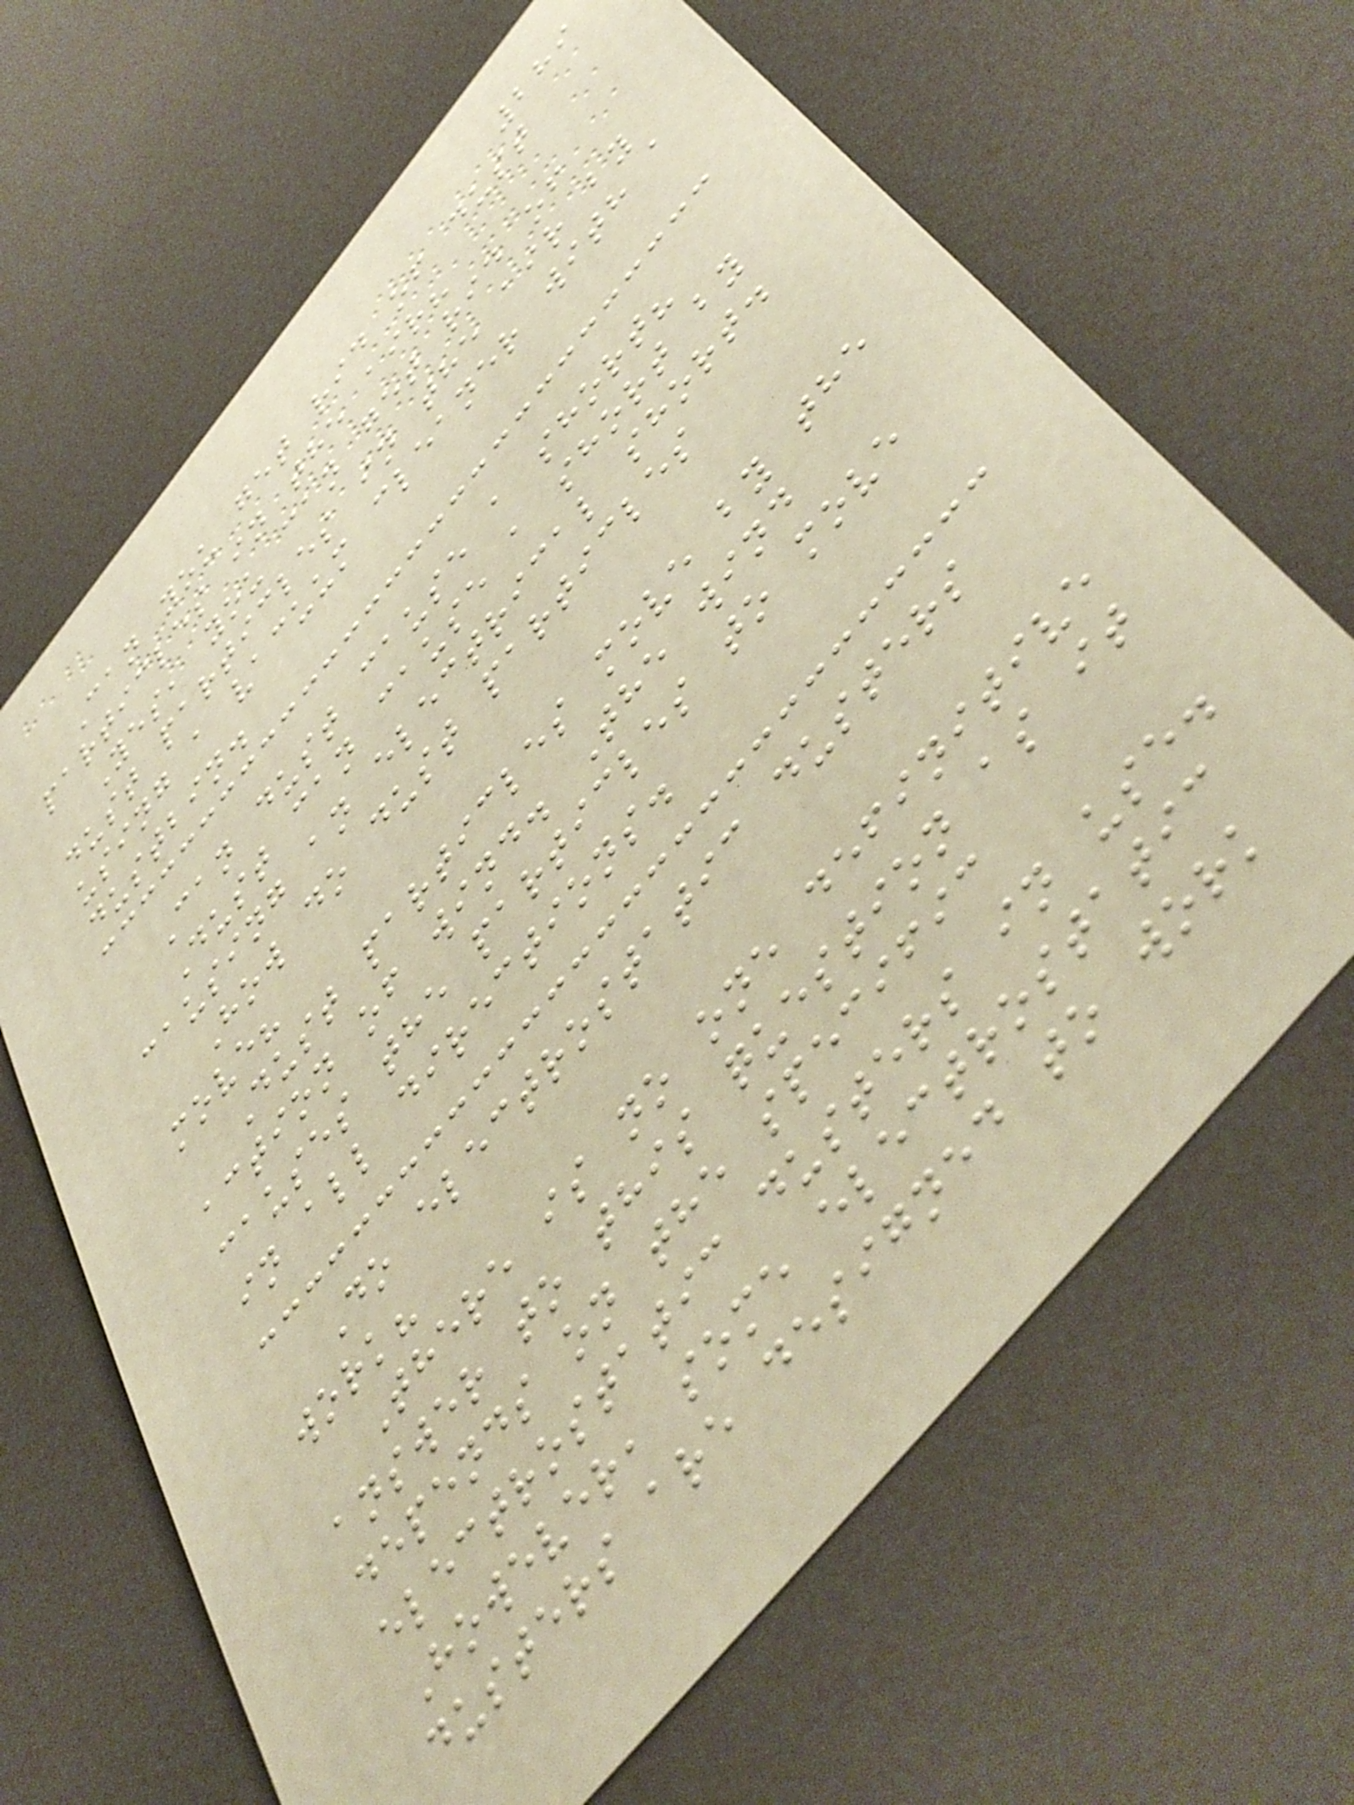289
Can you get rid of dust
particles in the air?
Yes, you can get rid of
dust particles in the air by
using a vacuum cleaner with a
dustbin.
Can dust cause a short?
Dust can cause a short by
causing an electrical short.
How do dust particles
move?
Dust particles move by the
action of wind. The wind
causes the particles to move
in all directions.
Do electrostatic dusters
work?
There is no one definitive
answer to this question as it
depends on the specific
electrostatic dusters in use.
However, some electrostatic
dusters are designed to work
